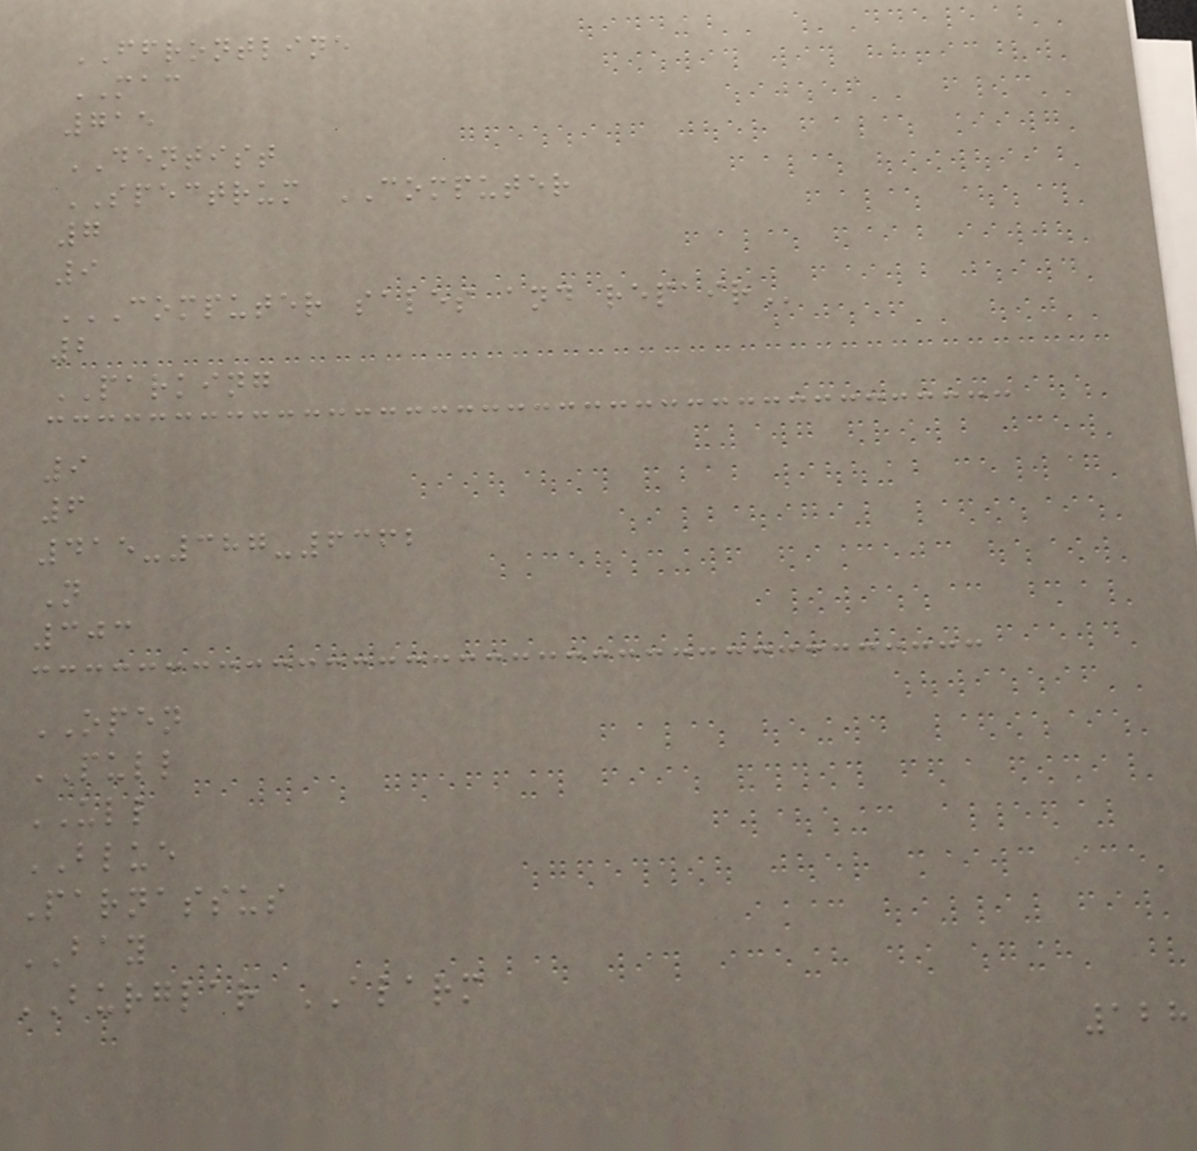FFRONTLINE
MAC
715
DENTIST
SPECTRUM COMPUTER
7
9
COMPUTER SALES AND REPAIR
2
PARKING
9
6
415-387-6362
N
303
OPEN
PULL
ULL
BLUE
Parnassus
BAY
BURGLAR ALARM
128
